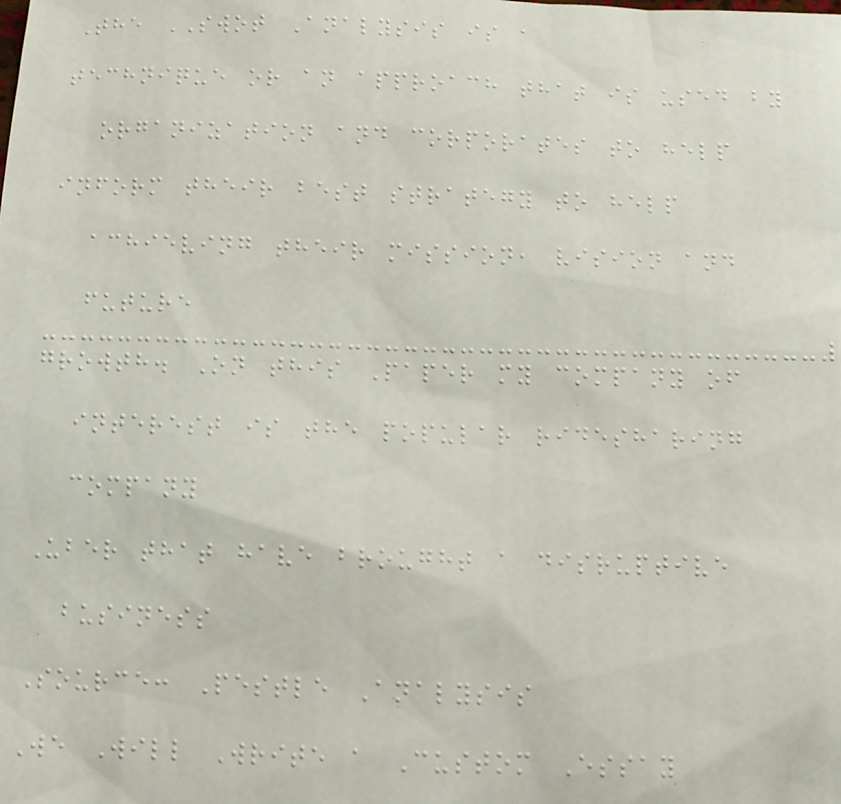The SWOT Analysis is a
technique or an approach that is used by
organization and corporates to help
inform their best strategy to help
achieving their mission, vision and
future
growth. On this Paper my company of
interest is the popular ridesharing
company
Uber that have brought a disruptive
business
Source: Pestle Analysis
We Will Write a Custom Essay
